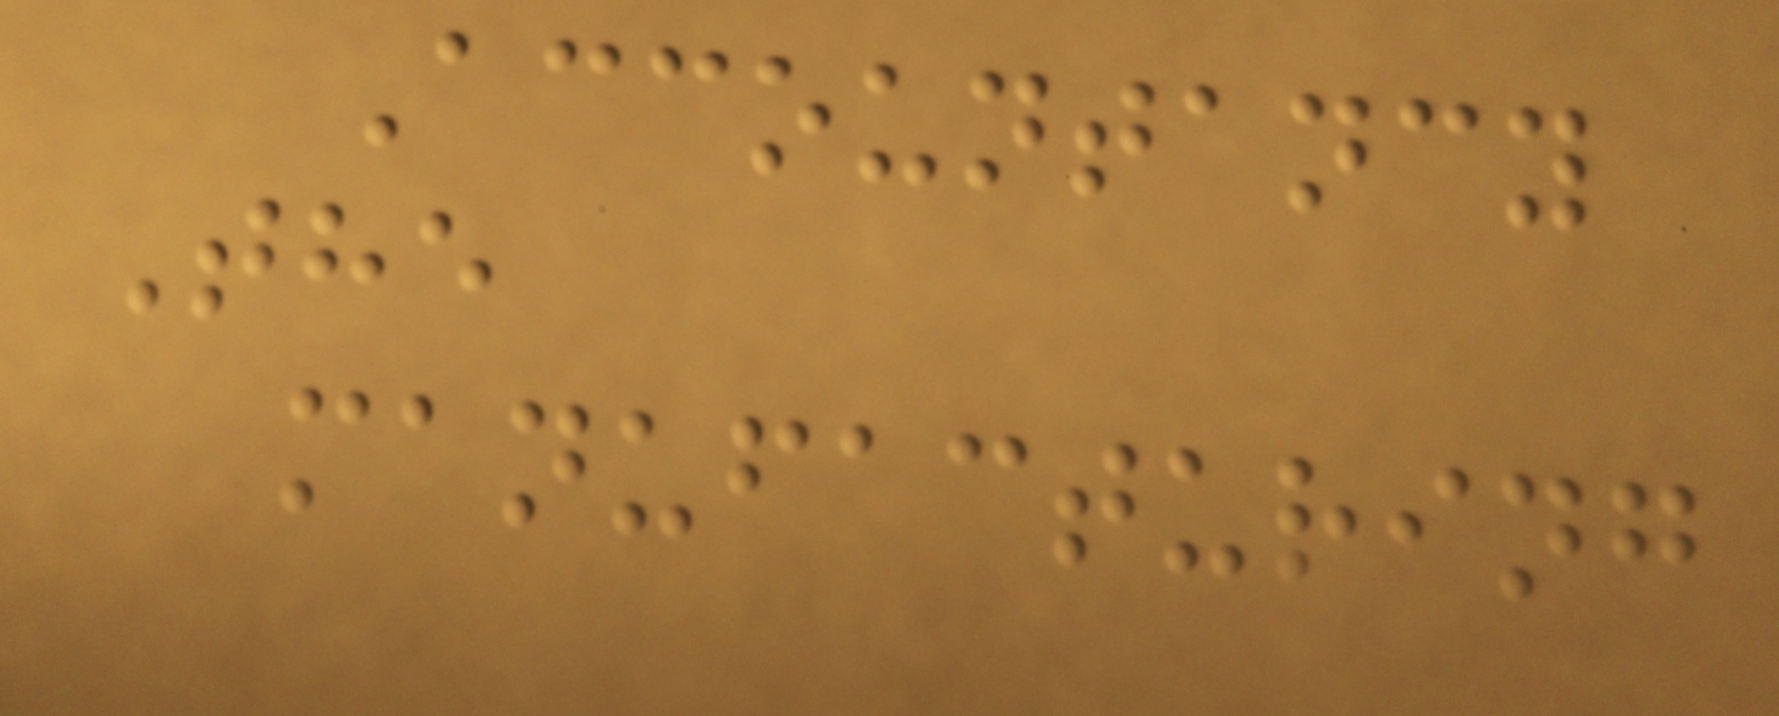Accountancy
The
manufacturing
